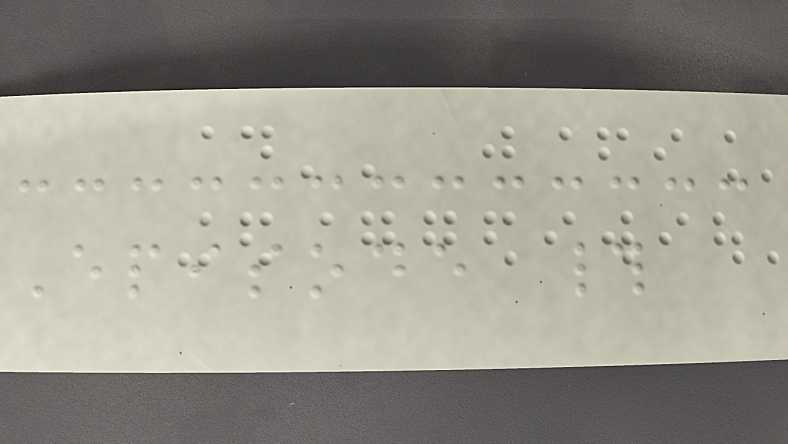Episode #
